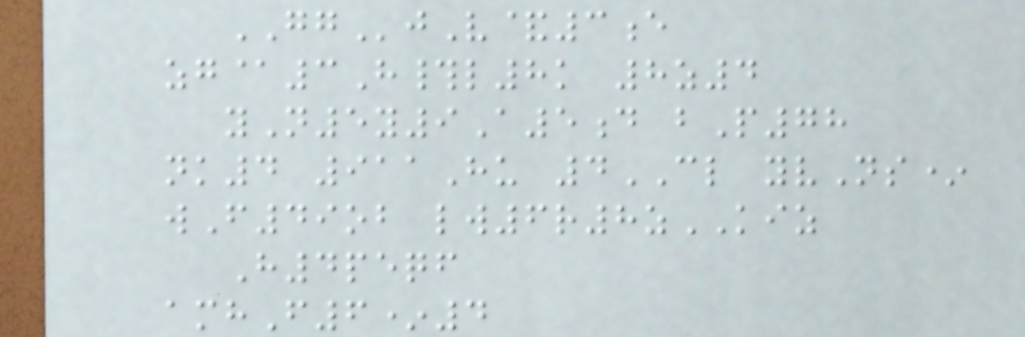GGjV&3e
zg@3H#l8k 8z4
yN5y9A5d bP78
nk4 911Hu 4CL yvNs*
wF49ob lw6r8zKIZ
H4peqf
amhF6*4
